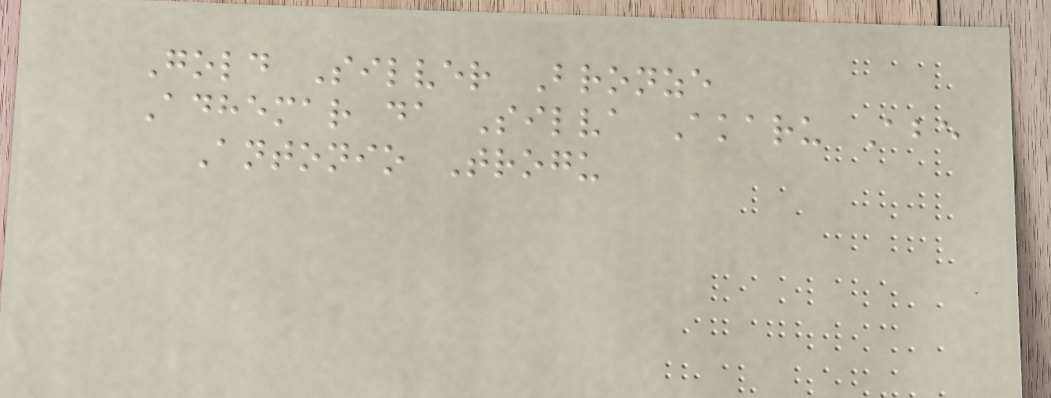Gold Silver Bronze
Adhemar da Silva Akaru Abe
Antonio Trogu
